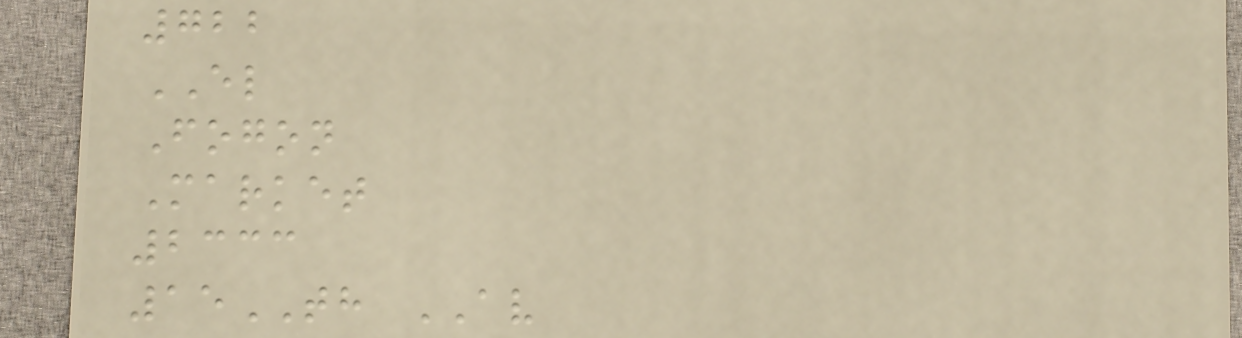722
EL
Fogon
Market
2333
15TH AV
